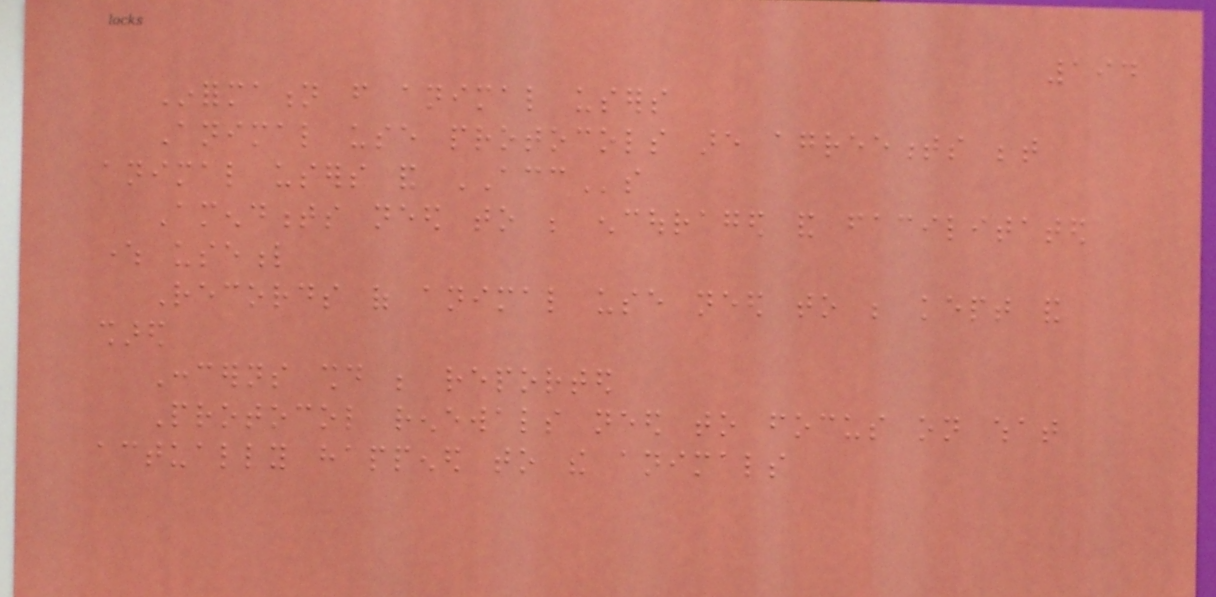194
Information from animal users
Animal use protocols are agreements between
animal users and ACCs
Amendments need to be encouraged and facilitated
where useful
Records of animal use need to be kept and
shared
Concerns should be reported
Protocol renewals need to focus on what
actually happened to the animals
